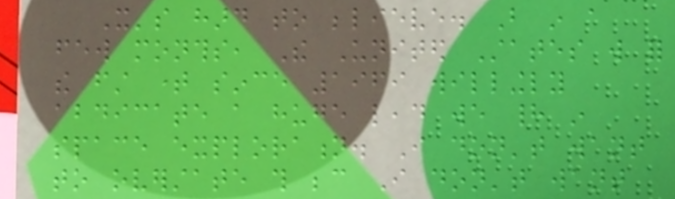It's hard to believe. But in a
few months, The United States will for
the first time since 1969 willingly
abdicate a huge lead we had in
space exploration. I don't want
to overstate this because I don't want
